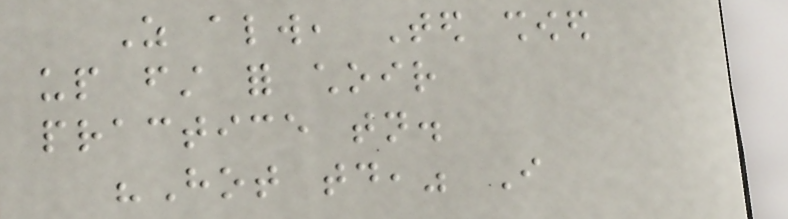As always, Ted showed
up first for choir
practice tonight.
"Hot today," I
